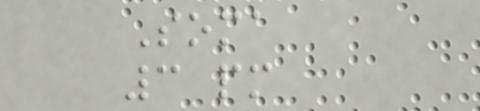Soma
3 pm
